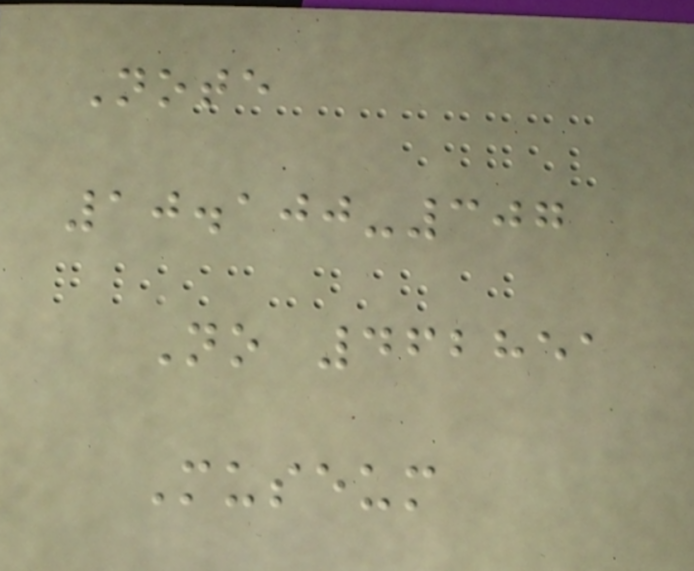Note
10.100-307
No 462851
Museum
